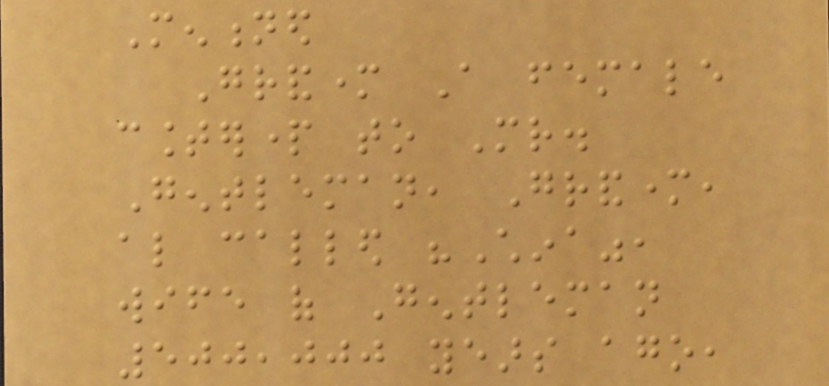Mentioned
Grandmother A female
counterpart to Mr.
Gentleman, Grandmother,
also called "China",
wife of Gentleman
500,000 years ago,
